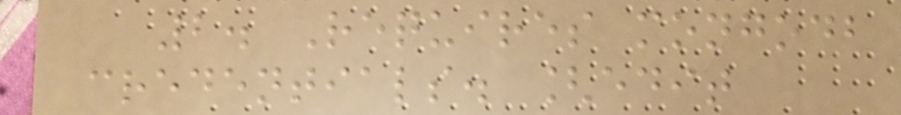2. Requires mongodb
credentials. [edit
